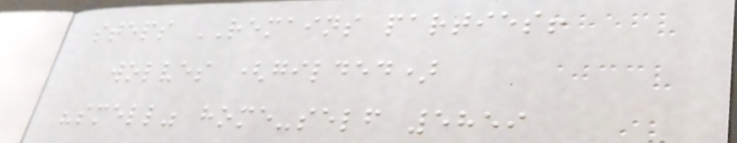steps REMAINS parties!
wolves (gilded)
"smell" home-self 5859
